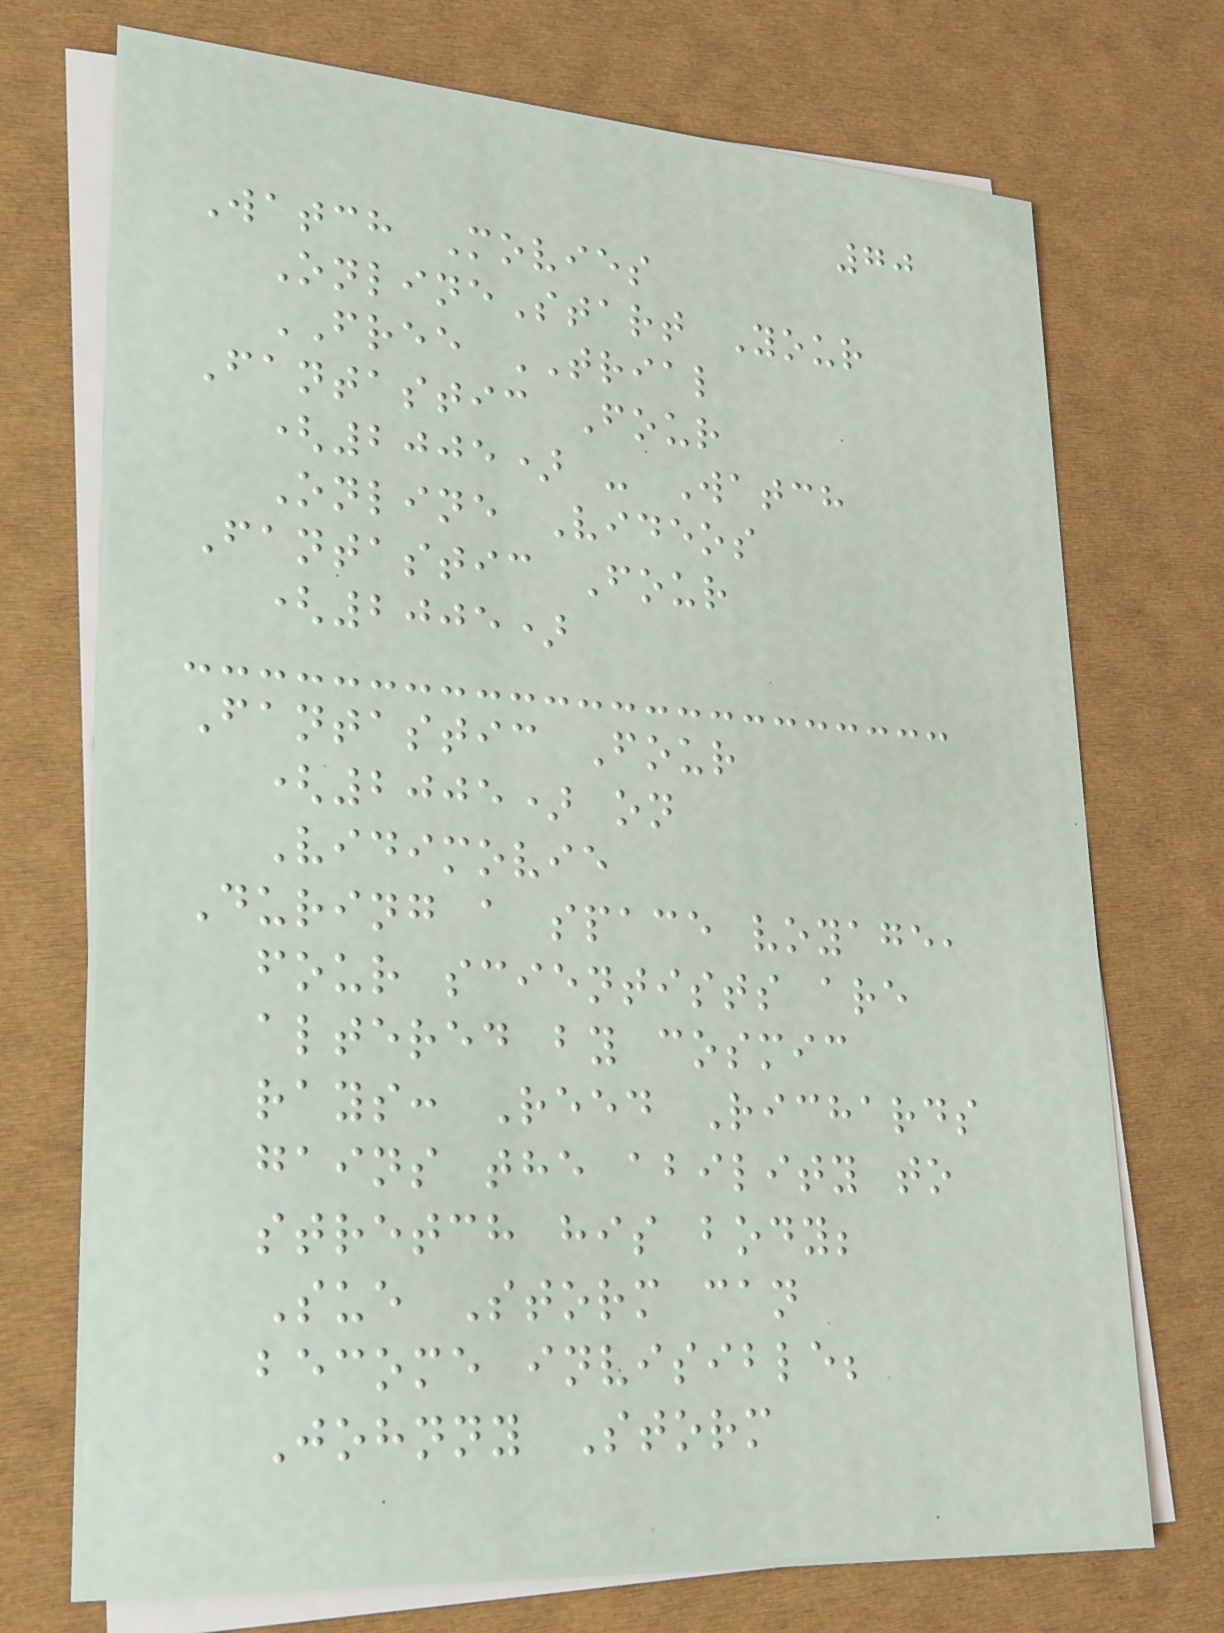70
Watch Movies
OnlineStart Your
FREE TRIAL
Fantastic Four
(2005) - Watch
Online Videos
Fantastic Four
(2005)
Fantastic Four
(2005) on
Vidimovie
During a space voyage,
four scientists are
altered by cosmic
rays: Reed Richards
gains the ability to
stretch his body;
Sue Storm can
become invisible;
Johnny Storm
